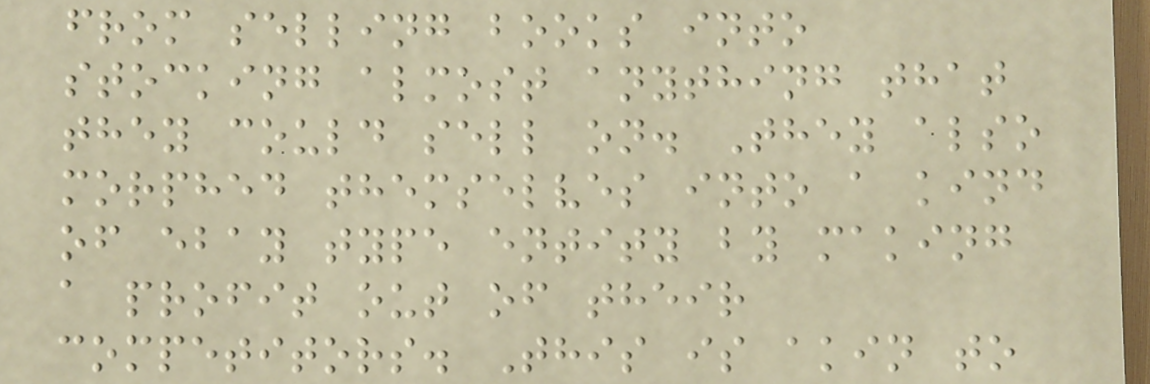from selling books into
stocking almost anything that
they could sell on. They also
morphed themselves into a kind
of ebay type entity by making
a profit out of their
competitors. This is akin to
